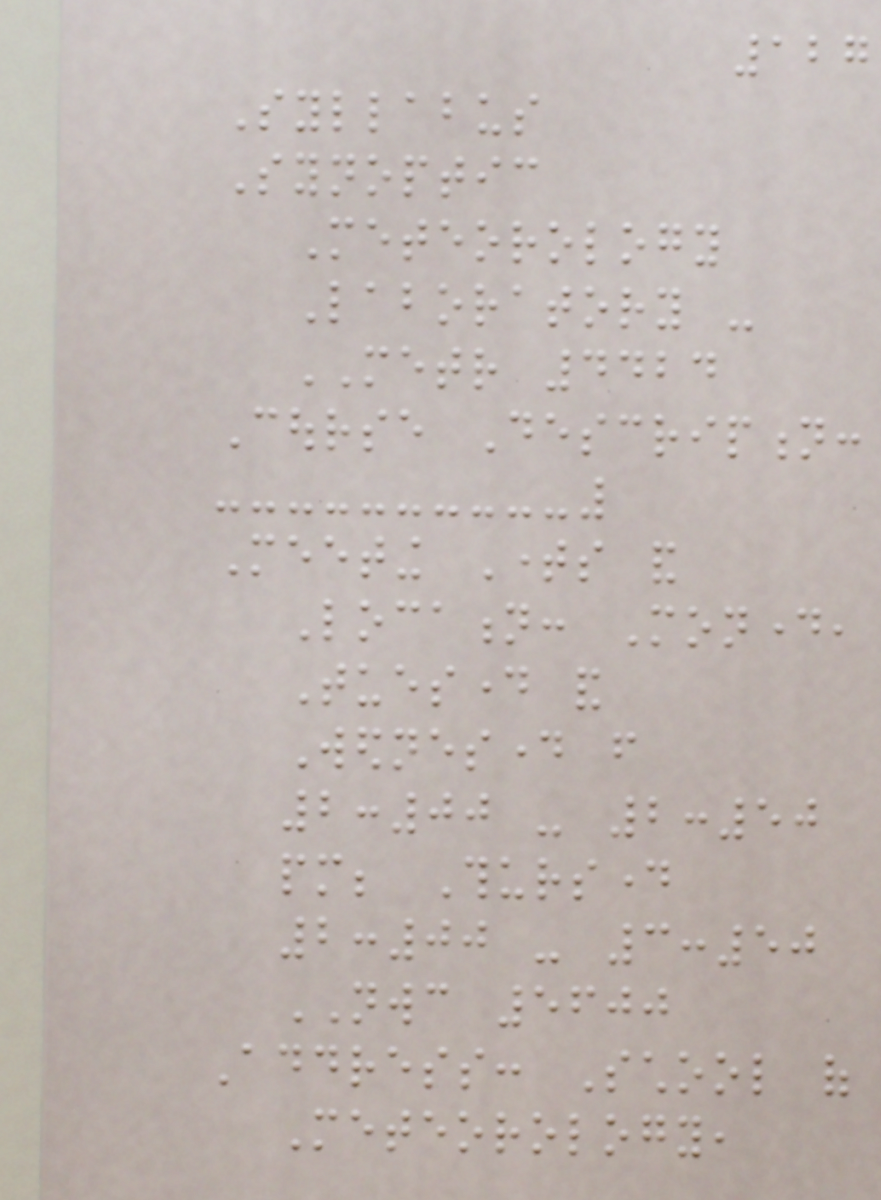127
Syllabus
Synoptic
Meteorology
Laboratory -
METR 4424
Course Description:
Meeting Times and
Location: Monday,
Tuesday and
Wednesday from
2:00 - 2:50
pm; Thursday
2:00 - 3:50
NWC 5600
Address: School of
Meteorology,
